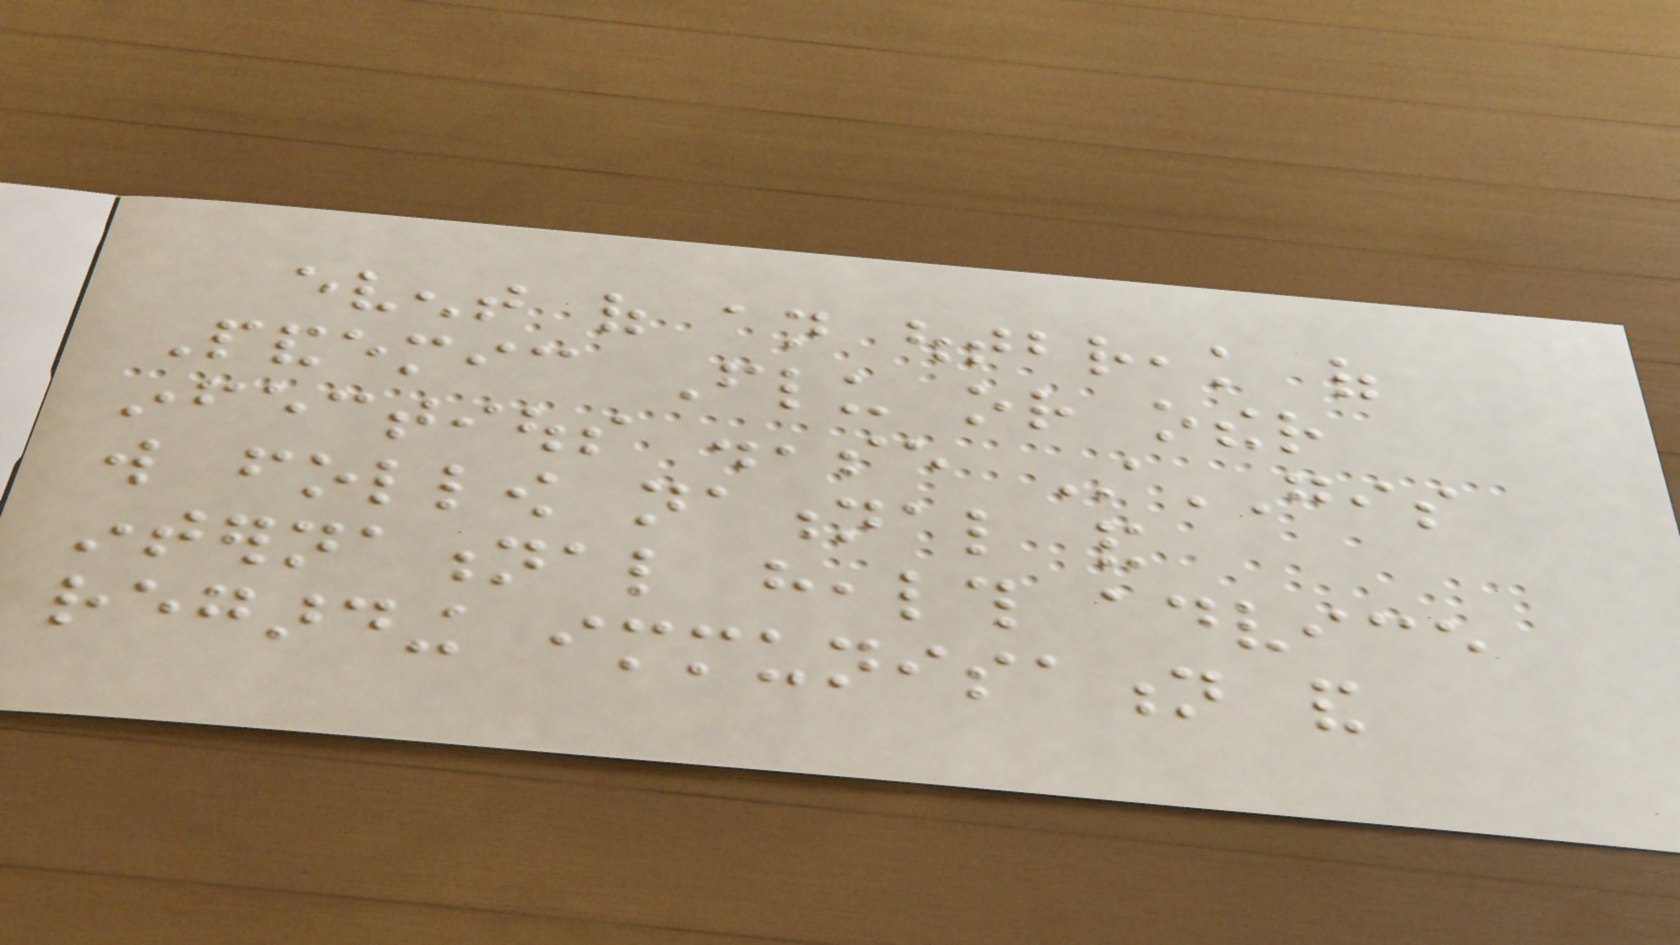event of an outbreak of
Pandemic Flu or other
infectious disease StGIS
will follow national and
international health advice
regarding immunisation and
